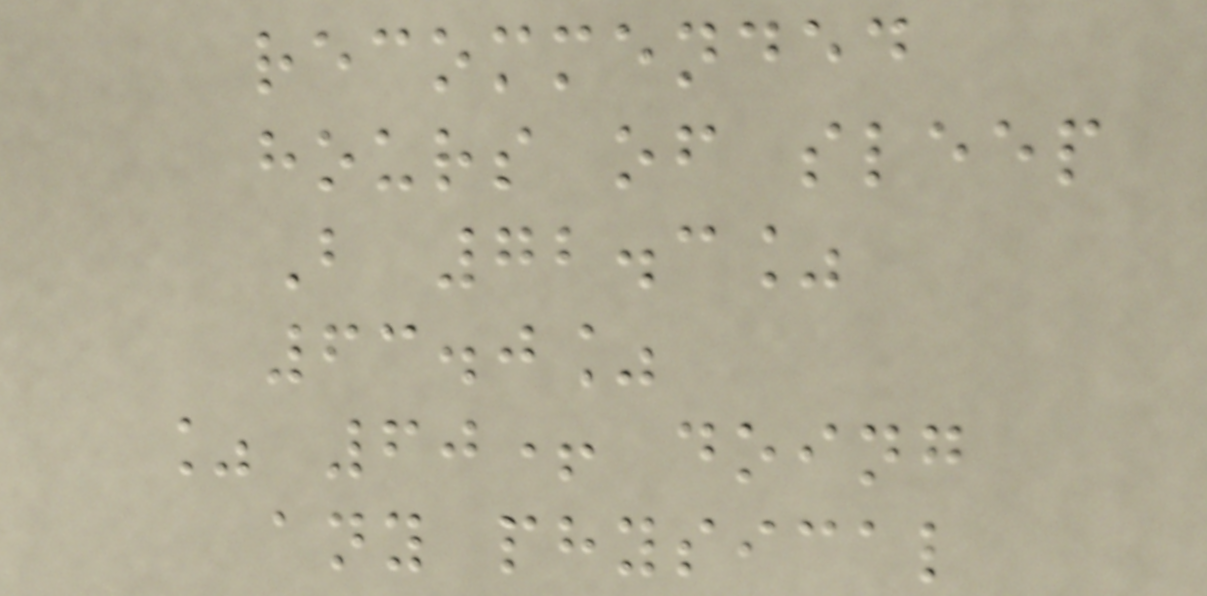recommended
hours of sleep
B 72.3%
63.0%
% 60+ doing
any physical
